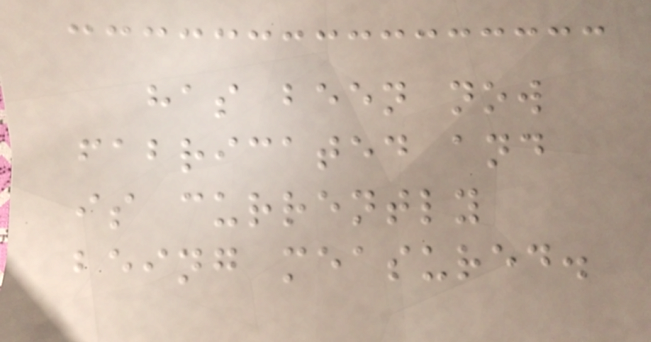has been now
fabricated and
is currently
being measured.
